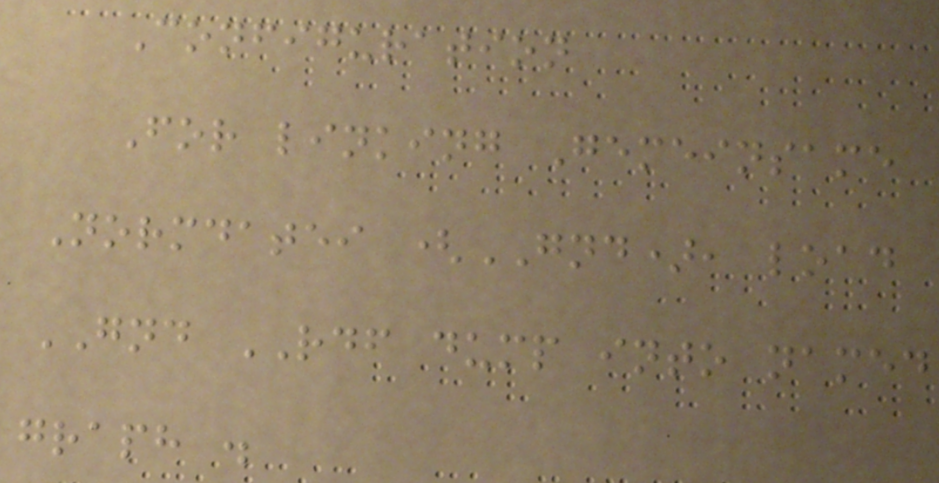Configuration
For linking Gemeinsame
Normdatei (GND), load
GND RDF dump into named
graph .
